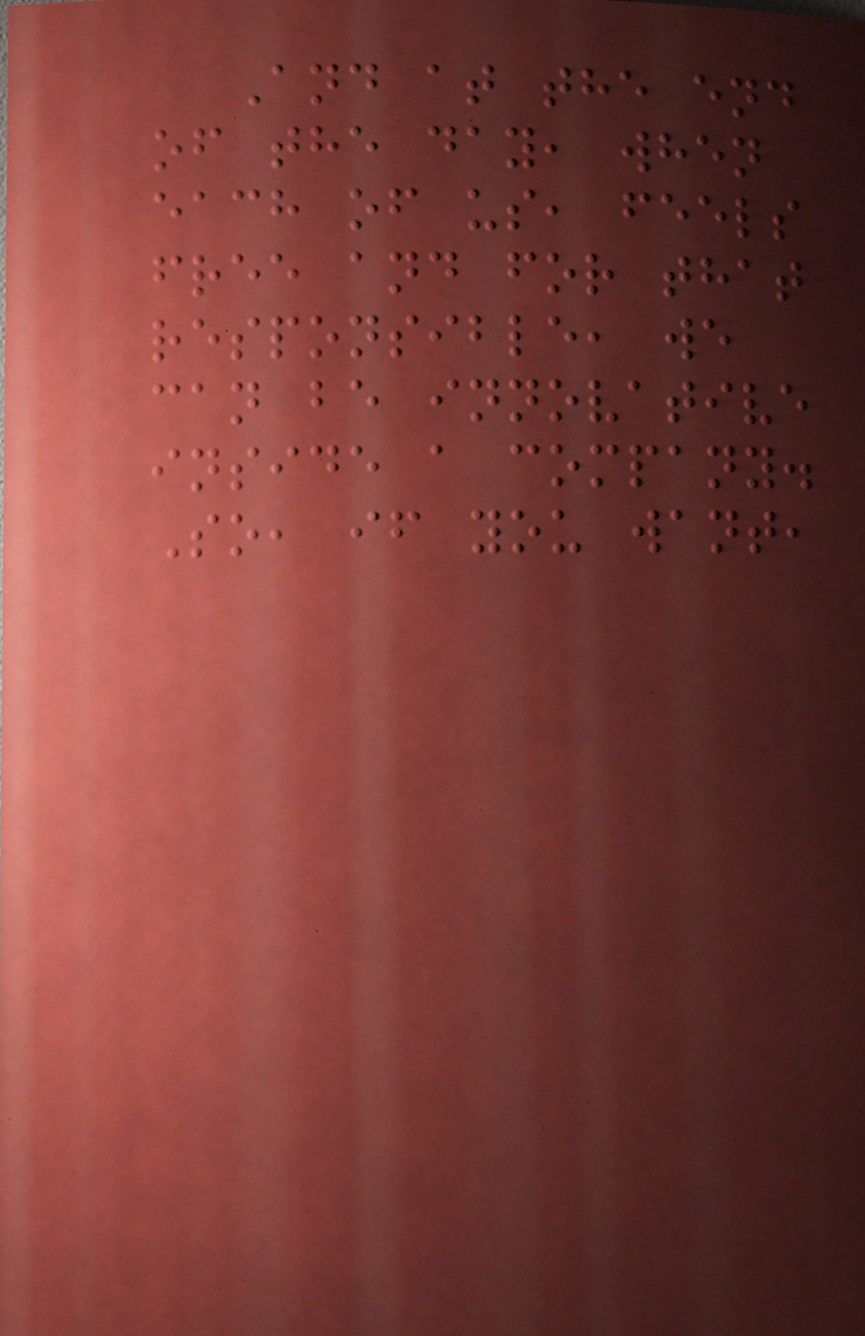And at the end
of the day, when
each of us, feels
free and for that
responsible, we
can be innovative
inside a company.
So, if you want,
